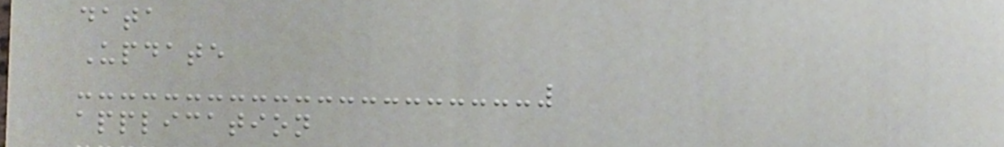data
Update
application
